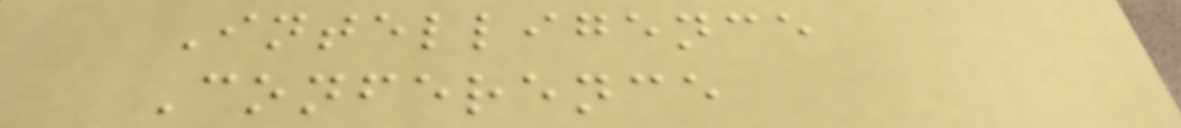Intelligence
Conference
